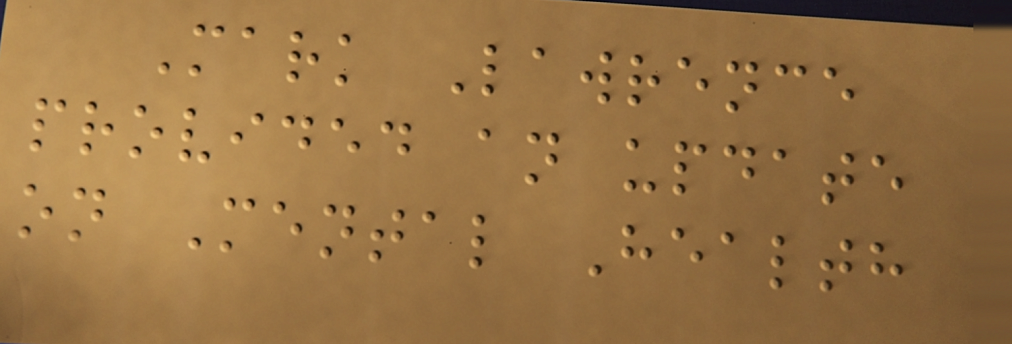Mark Lawrence
provided an update
on Mental Health
